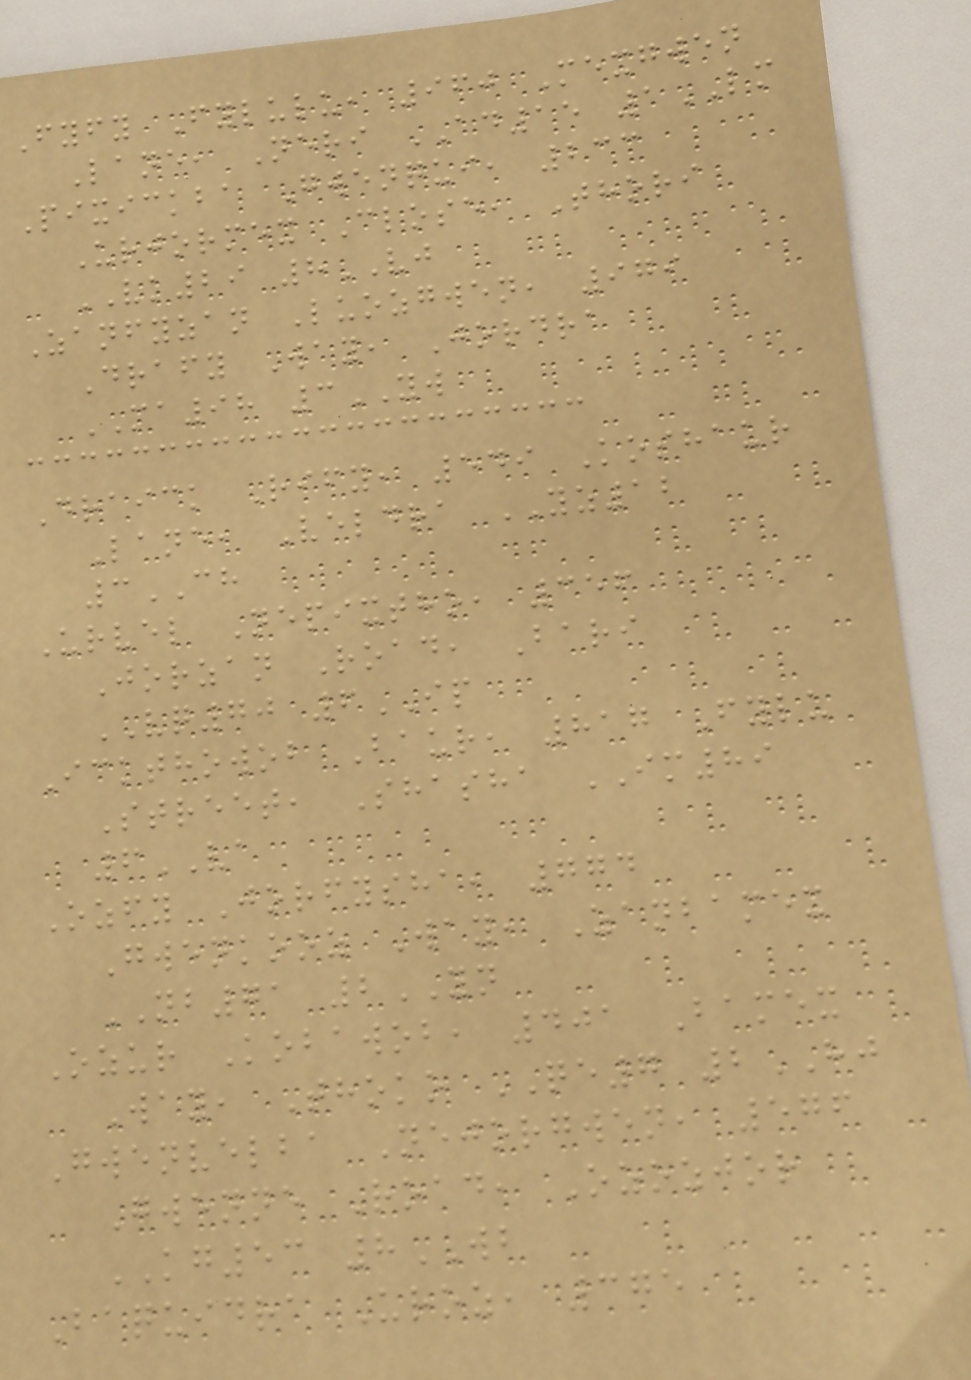Fyfy Fylulu, 960 Mexgwen
Lane, Neri AD15 1LM
Pixickba Gwenqui, 233
Urjormex Close, Thori
VK29 8VJ
Zanfyzan Luozgwen, 979
Drafy Way, Jordra
MA98 3YW
Draick Rify, 549 Koshaur
Lane, Veldra YZ12
3CH
Urvel Nepixtho, 356
Jorzan Road, Bari
VQ70 6IP
Ickthowob Baur, 817 Fylu
Street, Shasha IM89
6VA
Ozfy Jorfysha, 774
Gwenkooz Way, Zanbamex
NB71 2YN
Ozur Kobawob, 401 Bamex
Way, Thoko QE7 2HJ
Gwenvelba Nejorgwen, 576
Gwenne Road, Ozozjor
KG53 8WB
Baquidra Uroz, 375
